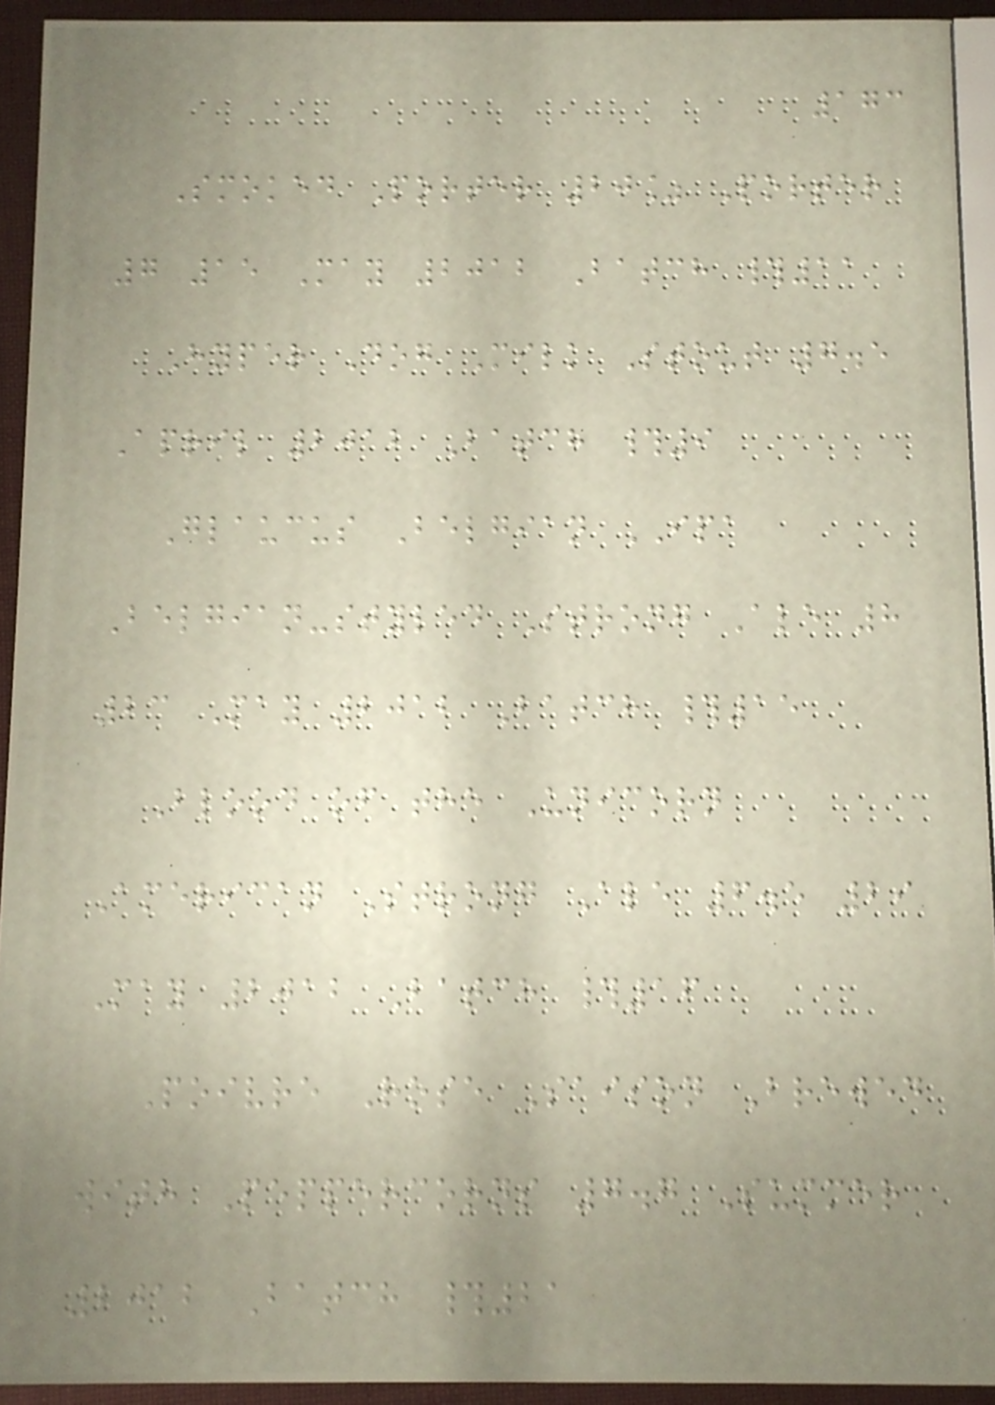173
Smoked Porter 20% Porter
7 15 May 2012 Batch #11
Hyper Dog Milk Stout 7.5
April 2012 Batch #9
Glaucus Belgian IPA
Belgian-styled Strong Ale 8
23 May 2012 Batch #15
Blood of the Unicorn
American Strong Ale 6.5 29
May 2012 Batch #16
Poivre Rose Saison Brewed
with Peppercorns 7.7 Summer
2012 Batch #21
